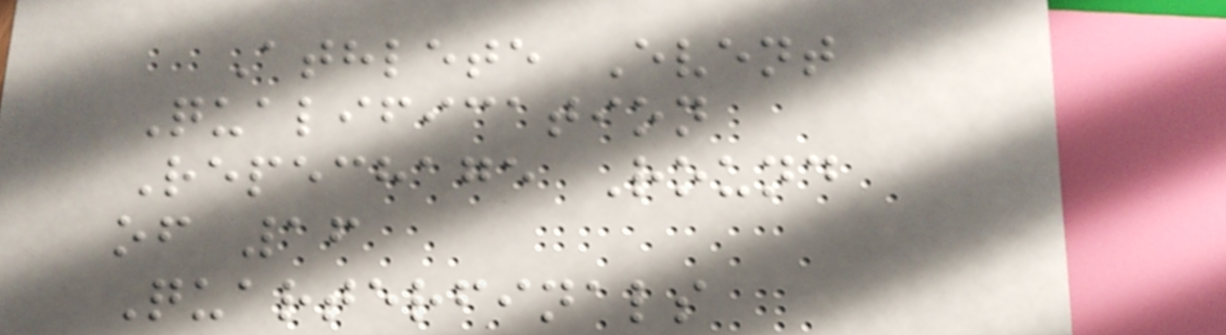Athlete Event
Qualification
Repechage Round
of 16
Quarterfinals
